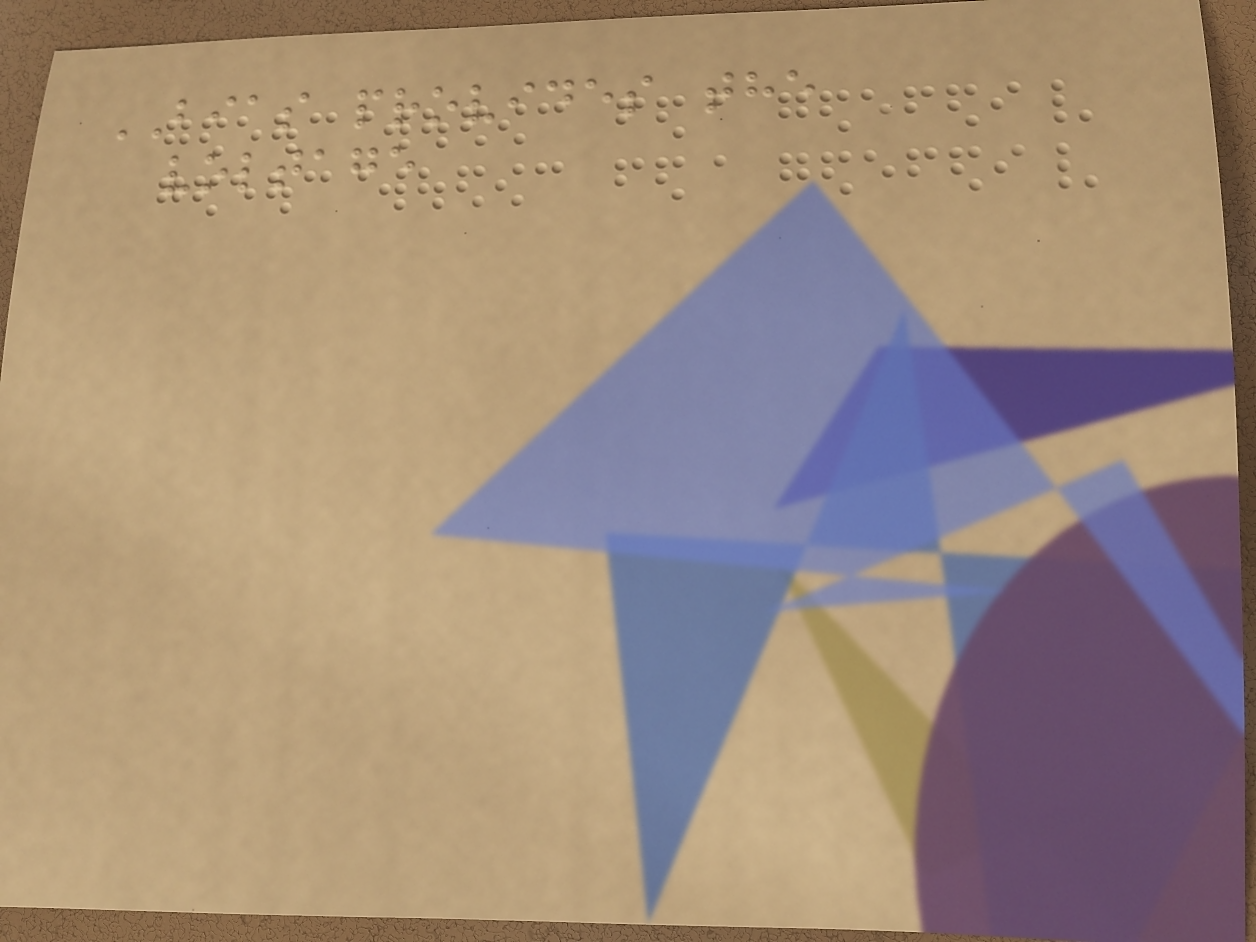BIAS provides the
voltage
